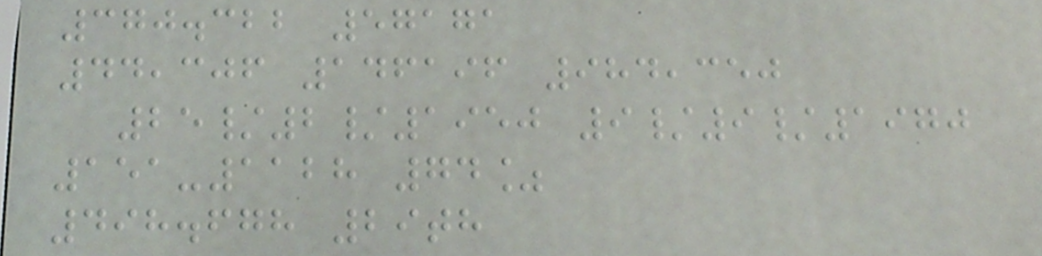370.322 57171
44,306 146196 984,350
25/2/1950 9/9/1970
151-1128 74%
498.678 29th
